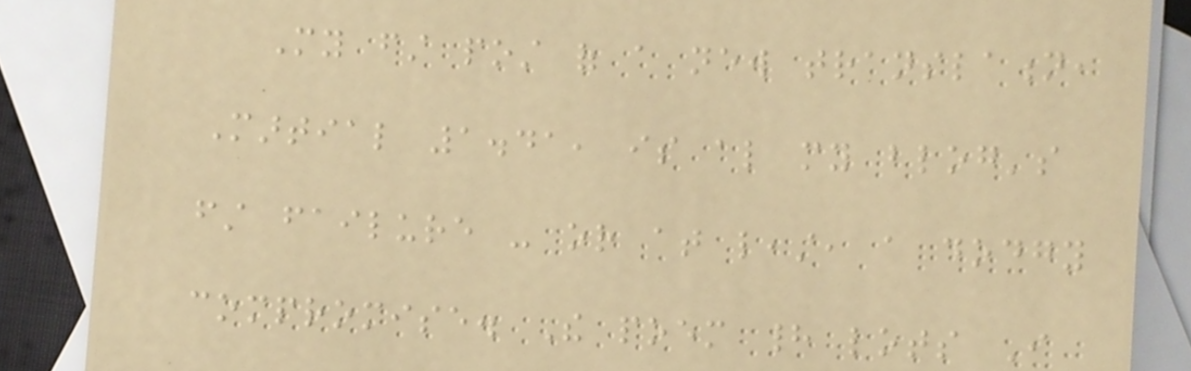My first post of a new translation,
Martial 1.41, is also my blog's
first failure - or at least, a dodgy
compromise. The poem had lots I
